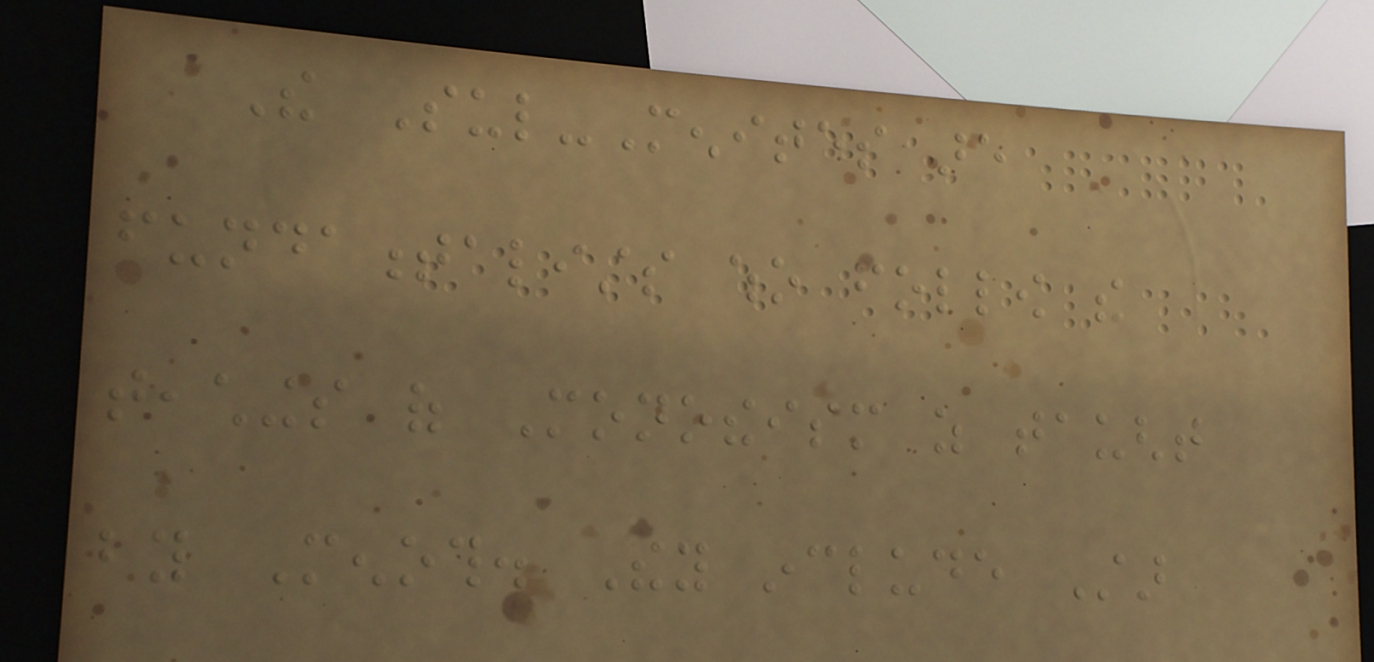The Sul-Menites are
fundamentalists who follow the
teachings of Monotheism as taught
by Menoth. They include Star
